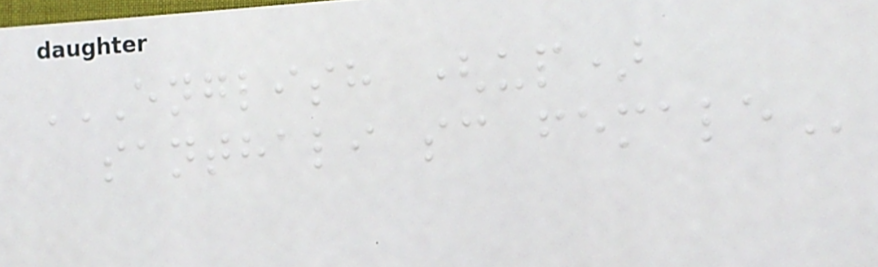ENGLISH (UP)
SANTHALI SC FEMALE
